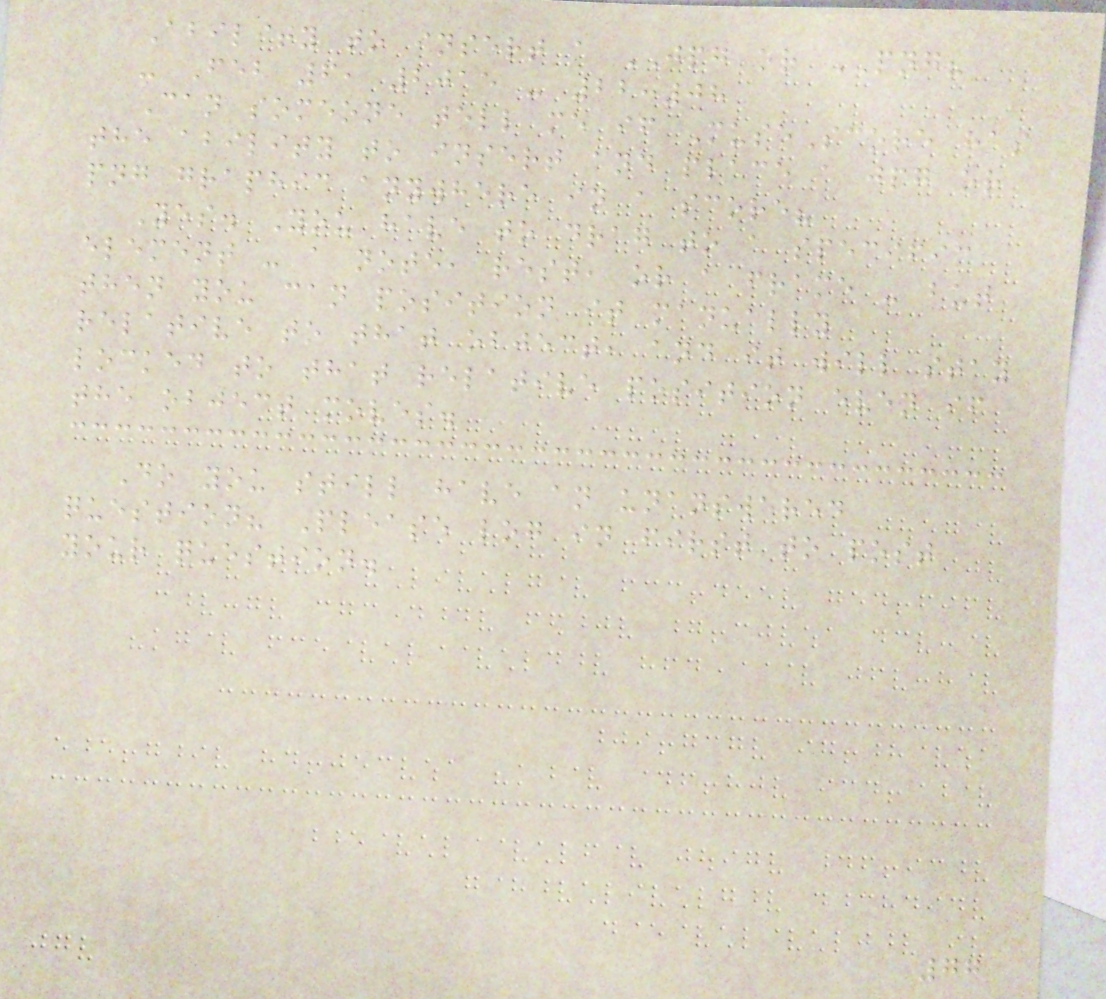Ability to insert a JPG or PNG?
- Feb 6, 2015 - 22:08
Can someone tell me if MuseScore has
the ability to insert and place a jpg or
png graphic anywhere in a score?
Yes. You have to drag to a specific
element - a note, rest, or a frame - but
then you can position it manually
relative to that object, and it will stay
locked to that relative position even if
the object moves.
Do you still have an unanswered
question? Please log in first to post
your question.
77
